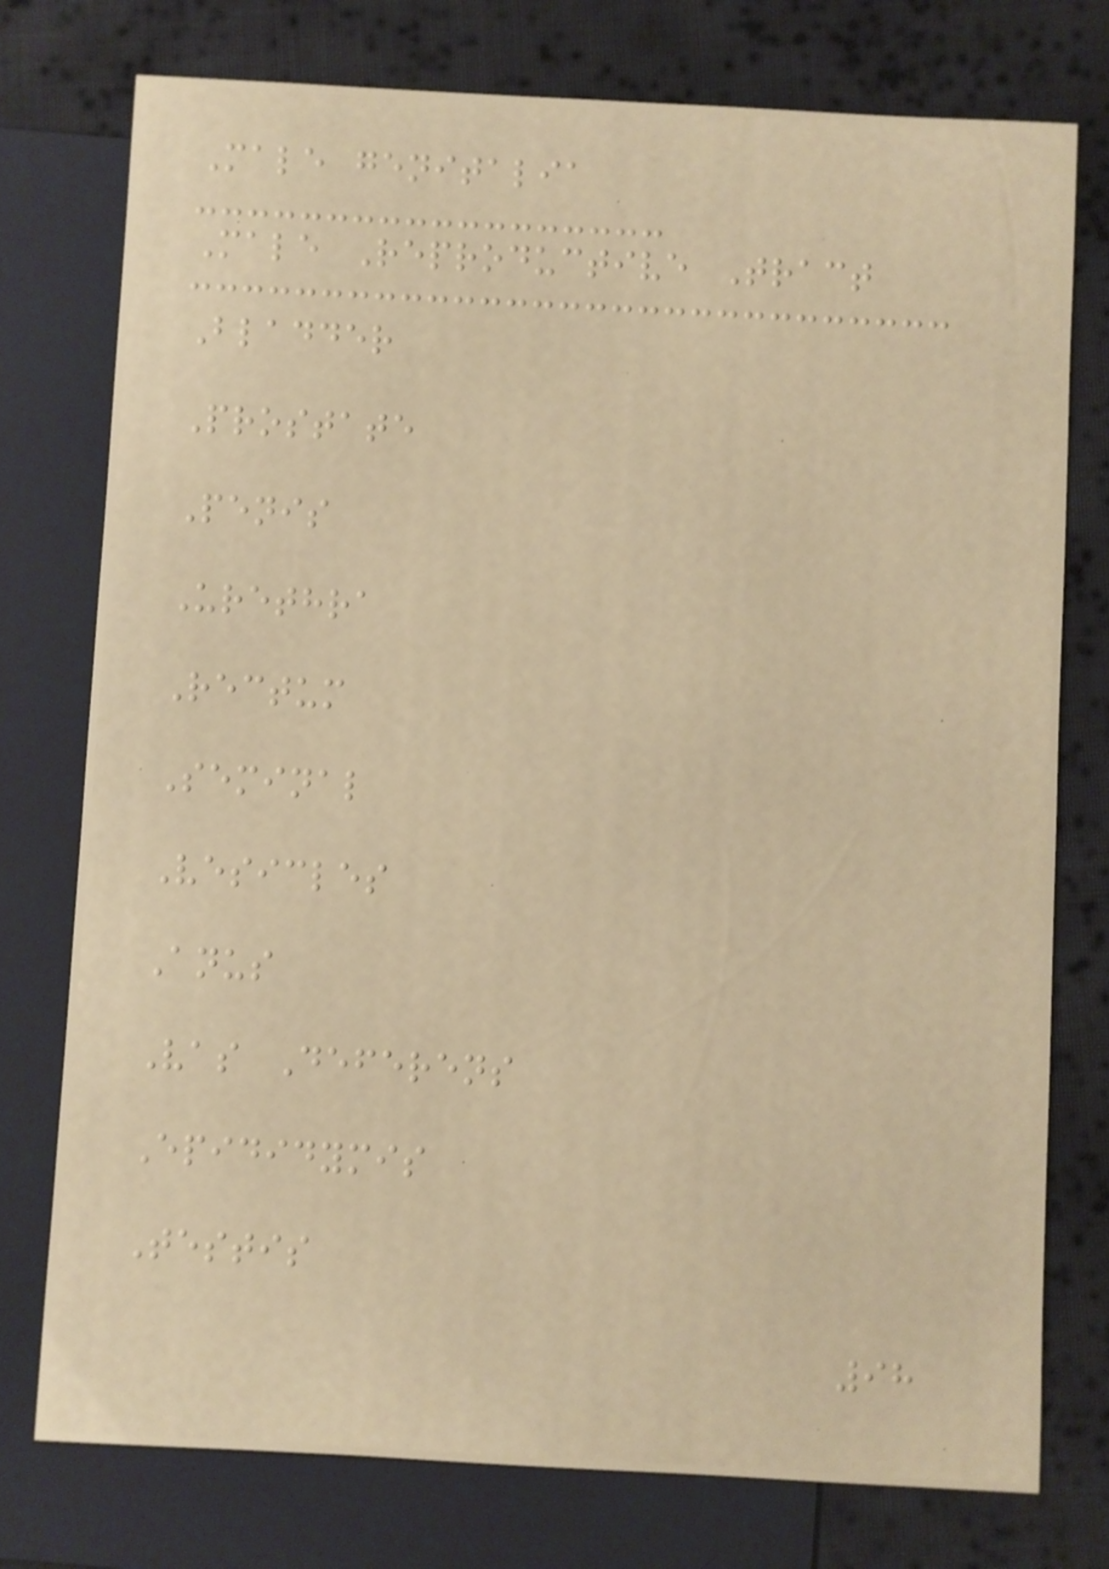Male genitalia
Male Reproductive Tract
Bladder
Prostate
Penis
Urethra
Rectum
Seminal
Vesicles
Anus
Vas Deferens
Epididymis
Testis
98
